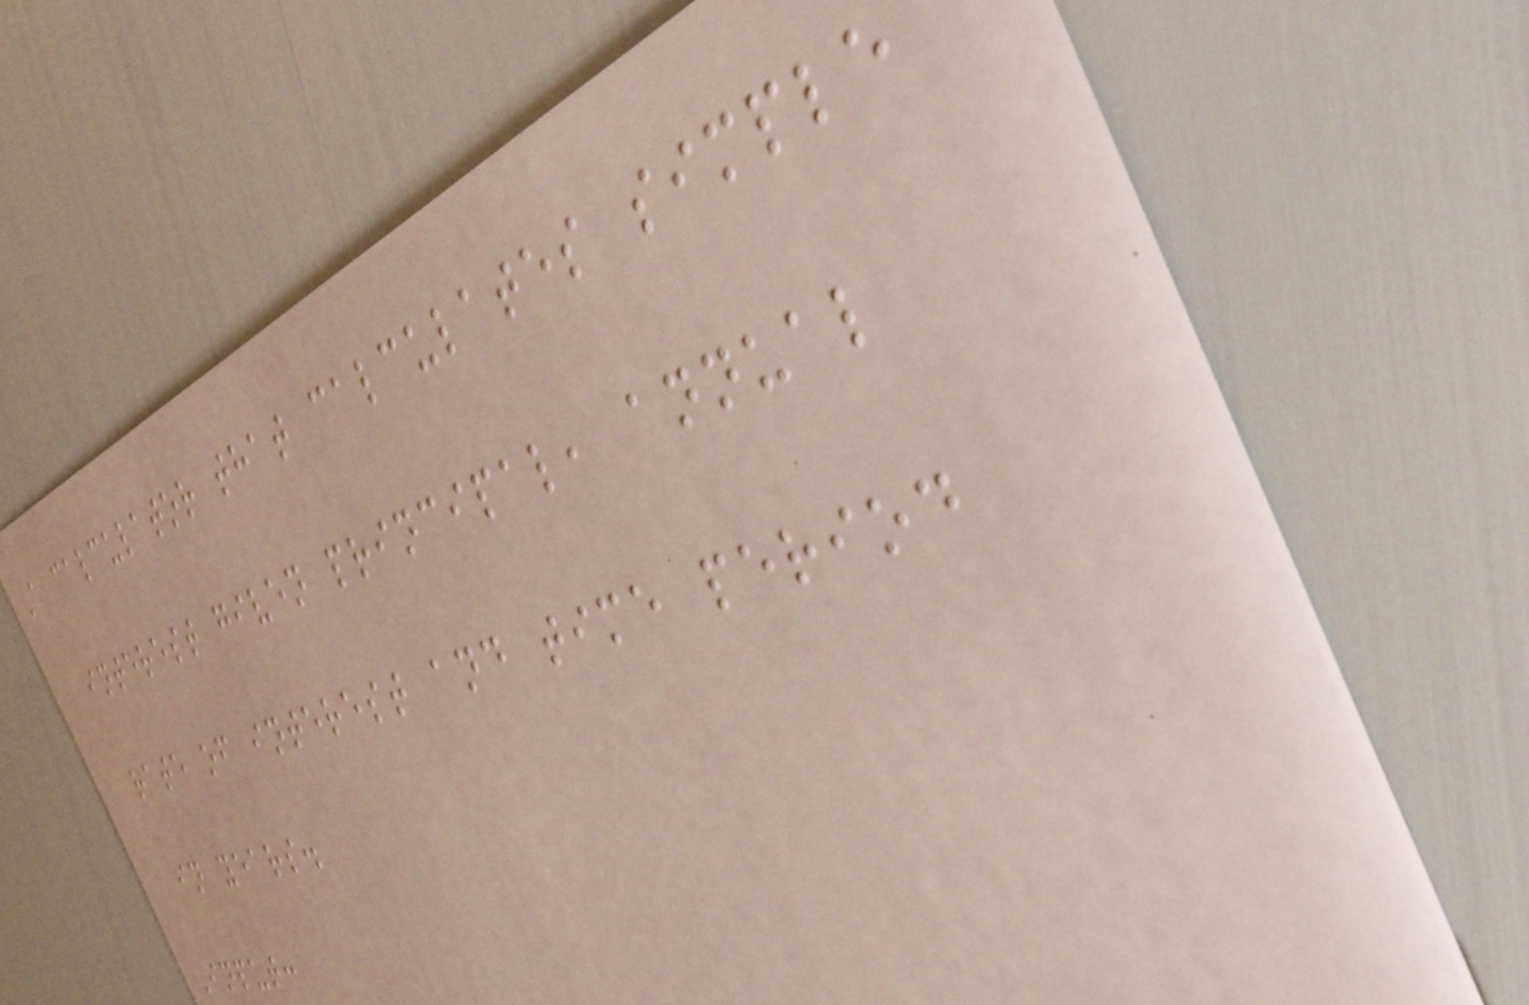A calculator that calculates simple
interest given principal, annual
rate of interest and time period
in years.
Input:
